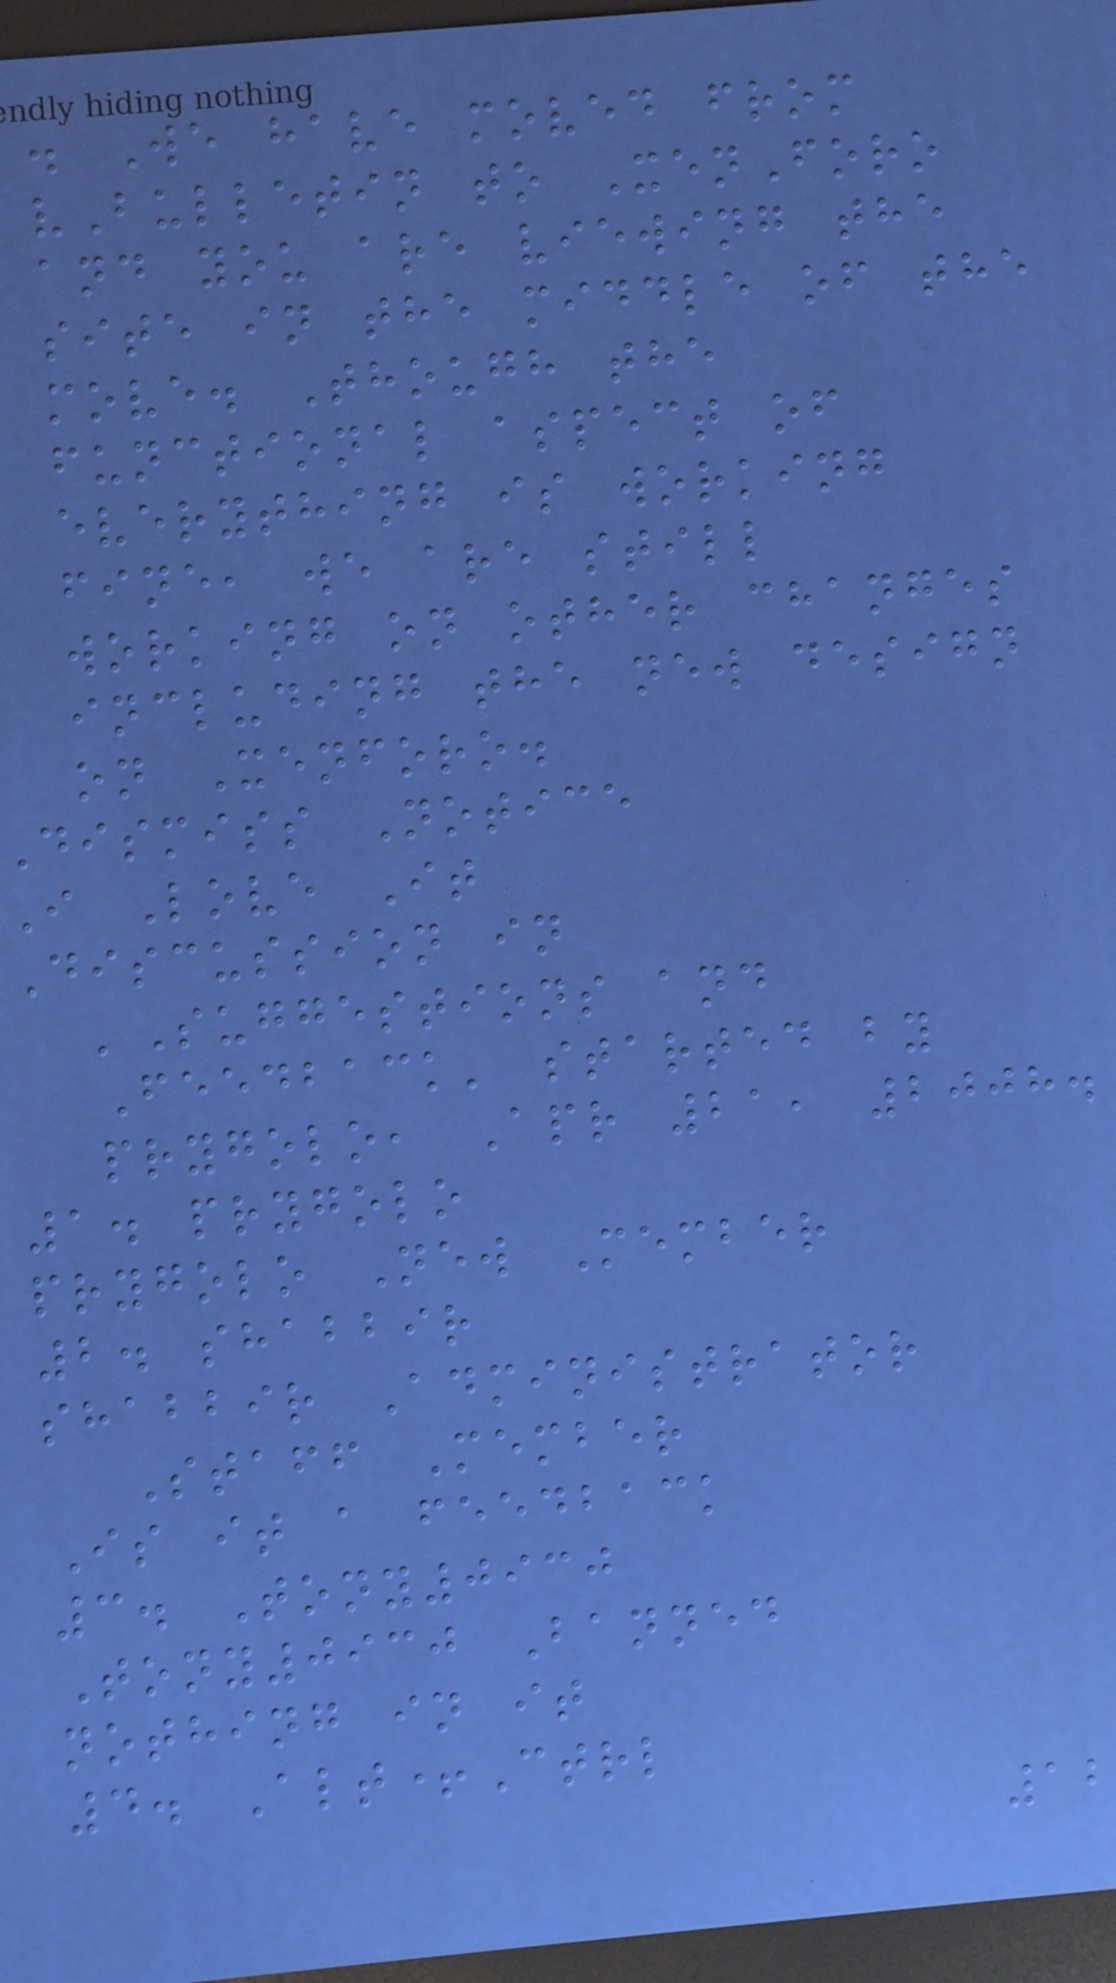. We have moved from
vBulletin to XenForo
and you are viewing the
site in the middle of the
move. Though the
functional aspect of
everything is working
fine, we are still
working on other changes
including the new design
on Xenforo.
dismiss Notice
I Love It
Discussion in
'Suggestions and
Feedback' started by
prygolo, Apr 21, 2008.
1. prygolo
prygolo New Member
2. shabbir
shabbir Administrator
Staff Member
Is it a feedback
3. Tony0930
Tony0930 Banned
nothing in it
4. Alt+Ctrl
